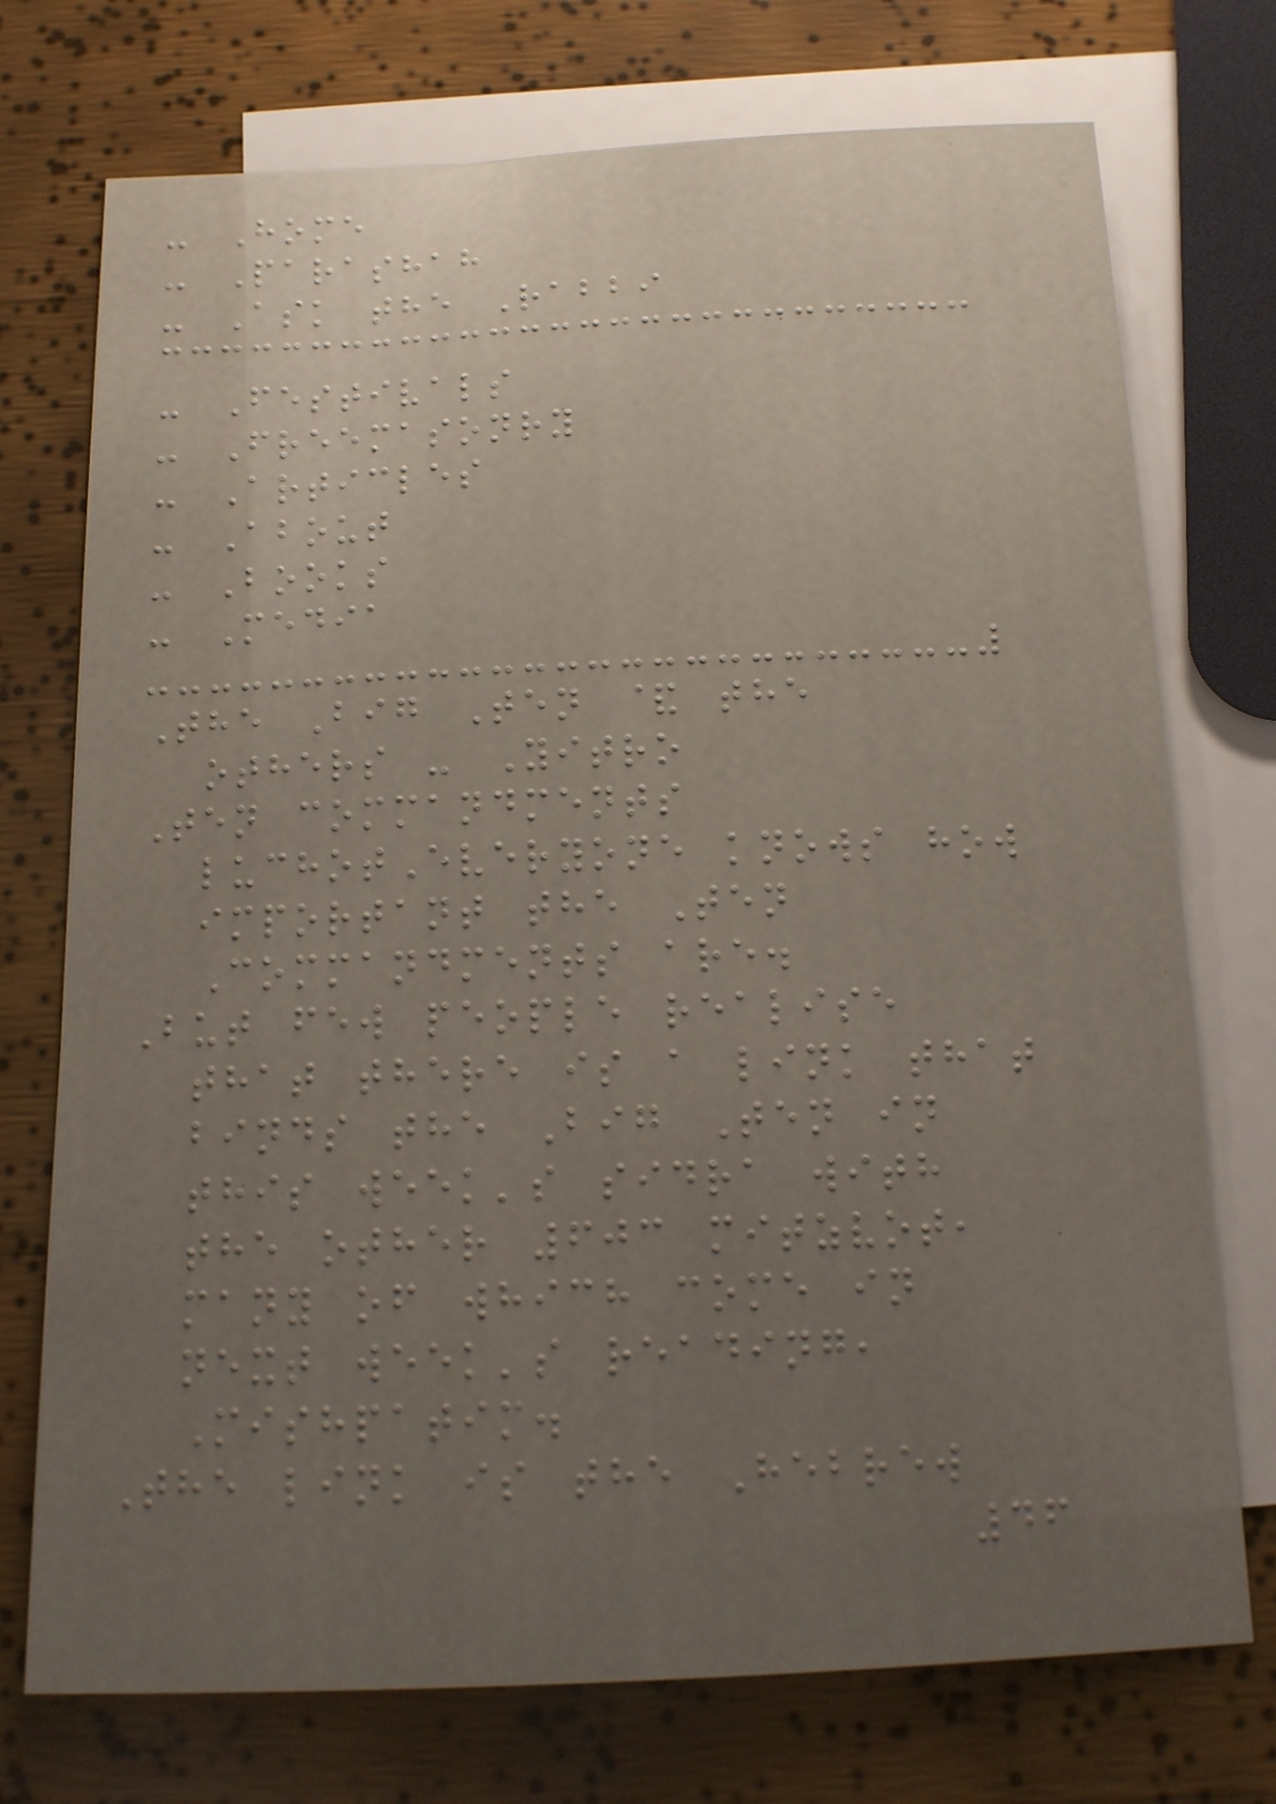- Home
- Parashah
- Ask the Rabbi
- Festivals
- Freemasonry
- Articles
- About
- Books
- Media
The Big Ten & the
others - Yitro
Ten commandments
luchotEveryone knows how
important the Ten
Commandments are.
But few people realise
that there is a link that
binds the Big Ten in
this week's sidra with
the other 603 mitzvot,
many of which come in
next week's reading,
Mishpatim.
The link is the Hebrew
46
